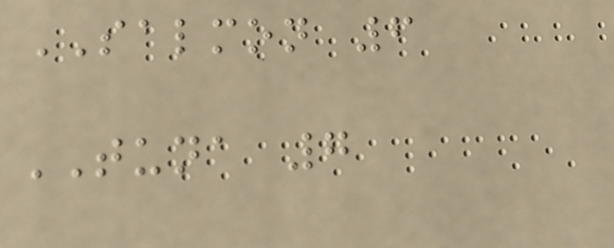SALMON 6
TUNA 7
